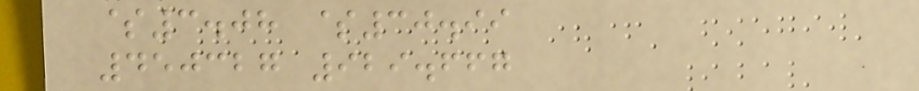$3.08 $30.99
450327 929.667
